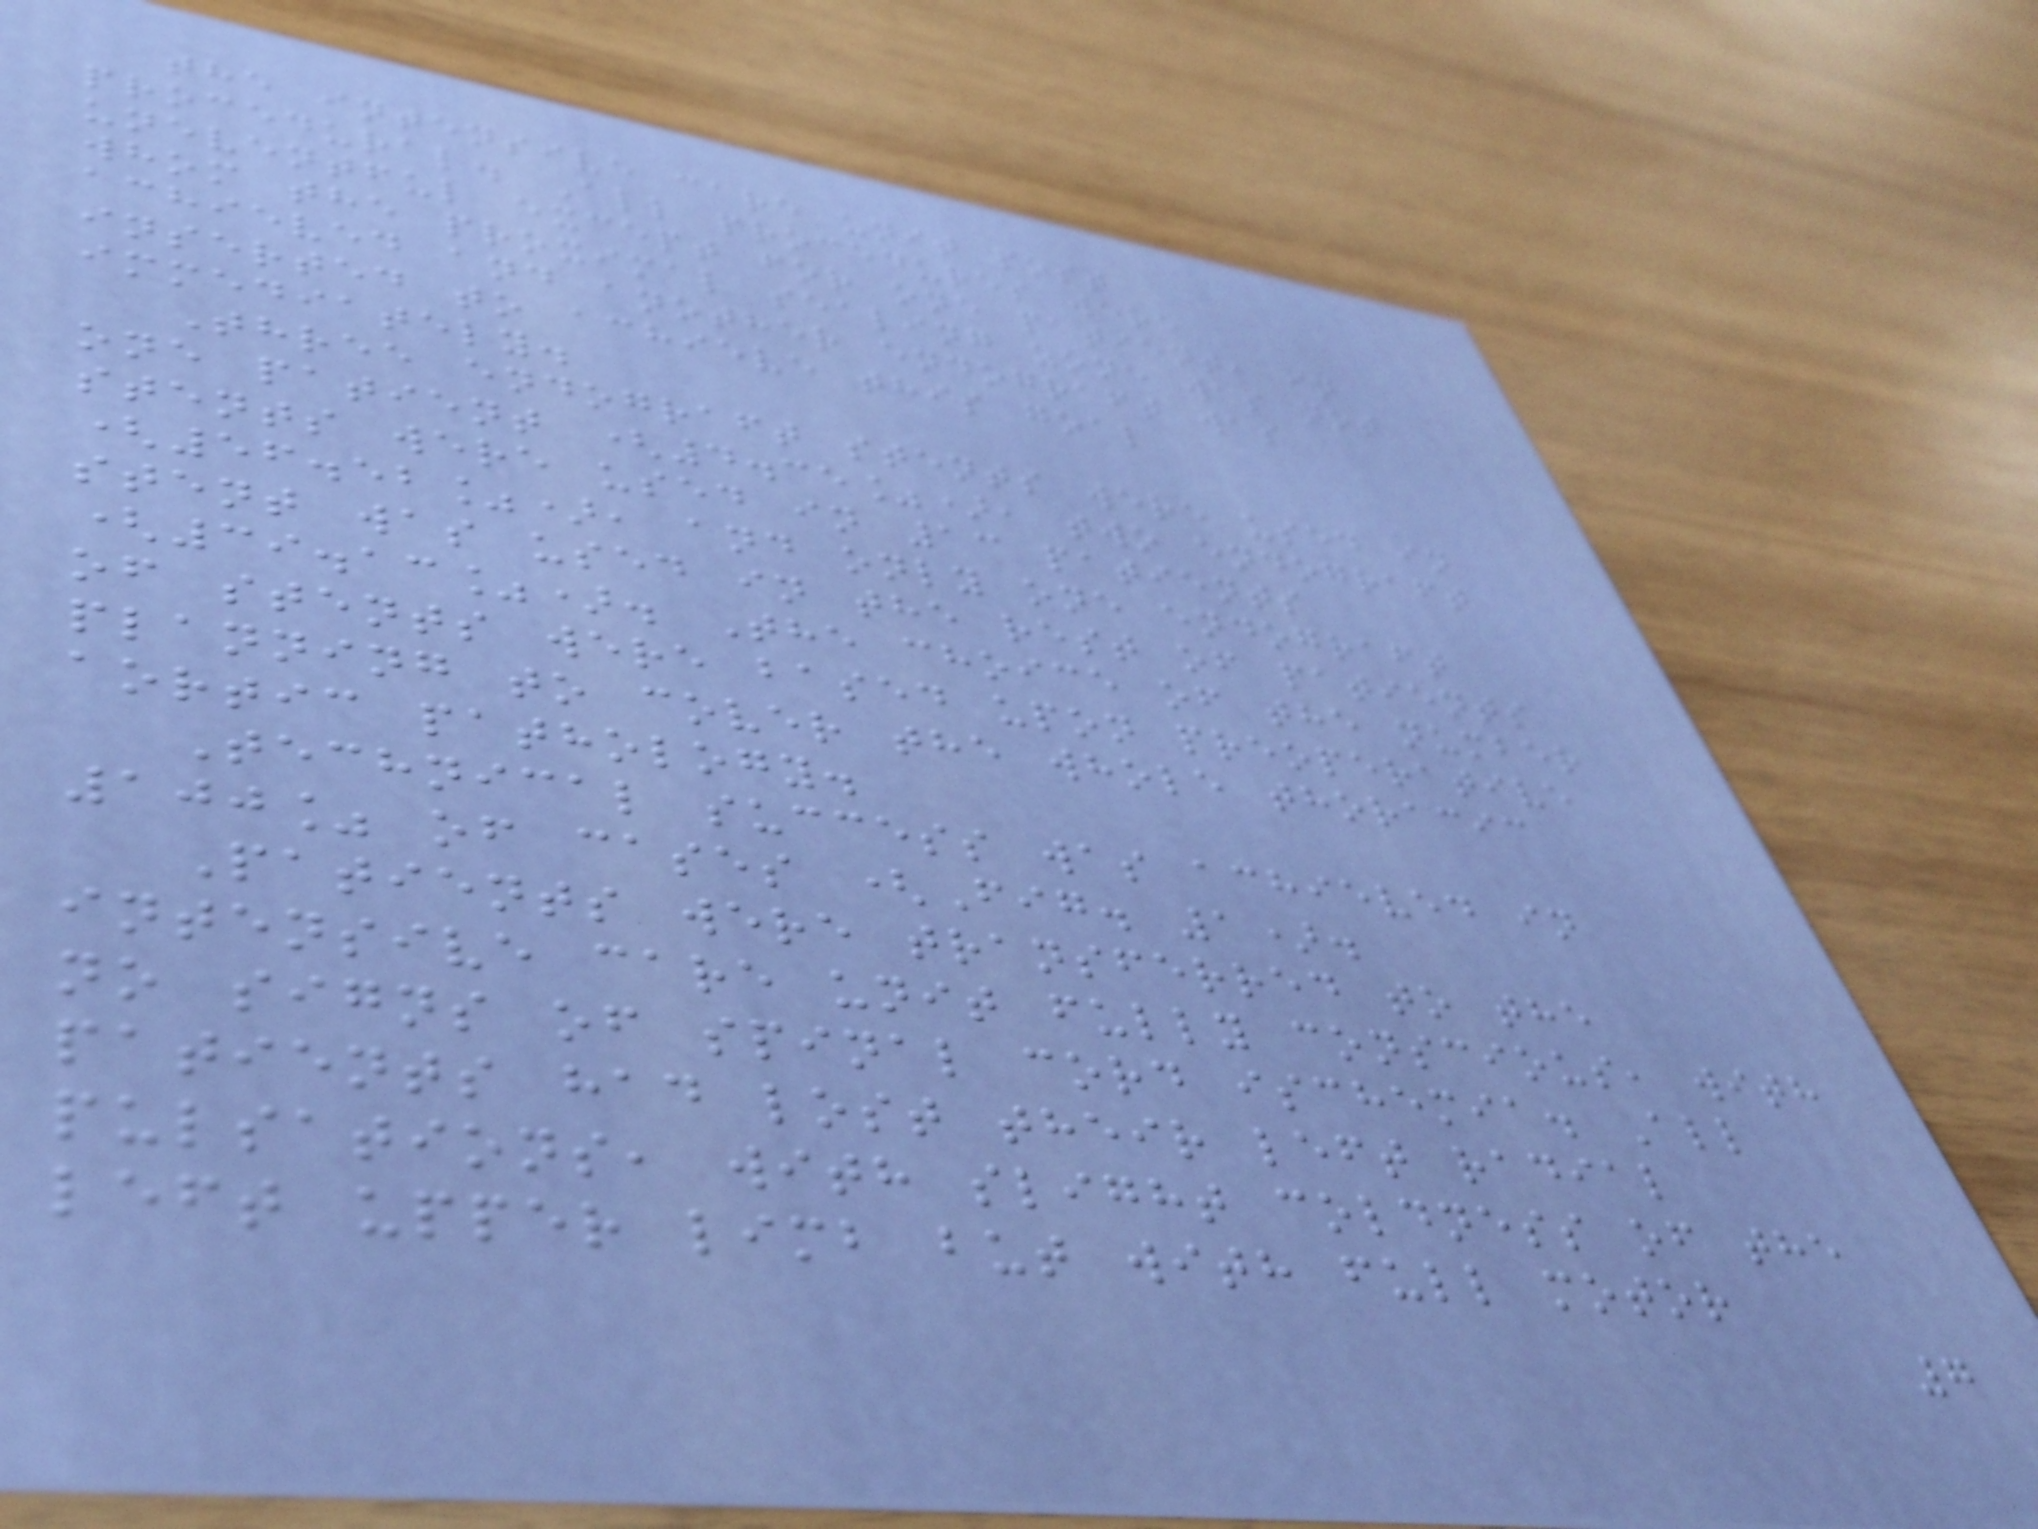the intensive care unit post
procedural. All procedures were
uneventful except for one patient, in
whom the proximal sealing zone was not
achieved and another endograft was
inserted to achieve this goal
immediately.
Three endograft stents were used in
one patient (4.35%), two endograft
stents were used in 13 patients
(56.52%), and only one endograft
stent was used in the rest of patients
(39.13%). The choice of the number
of stents were based upon preoperative
planning to cover the whole thoracic
aortic pathology.
Technical success was achieved in
100% of cases (Fig. 1).
Patients were transferred to the
intensive care unit fully conscious, with
no signs of spinal cord ischemia. All
patients had lost their left radial
pulsations, with slight coldness of the
left upper limb but with full motor
7
